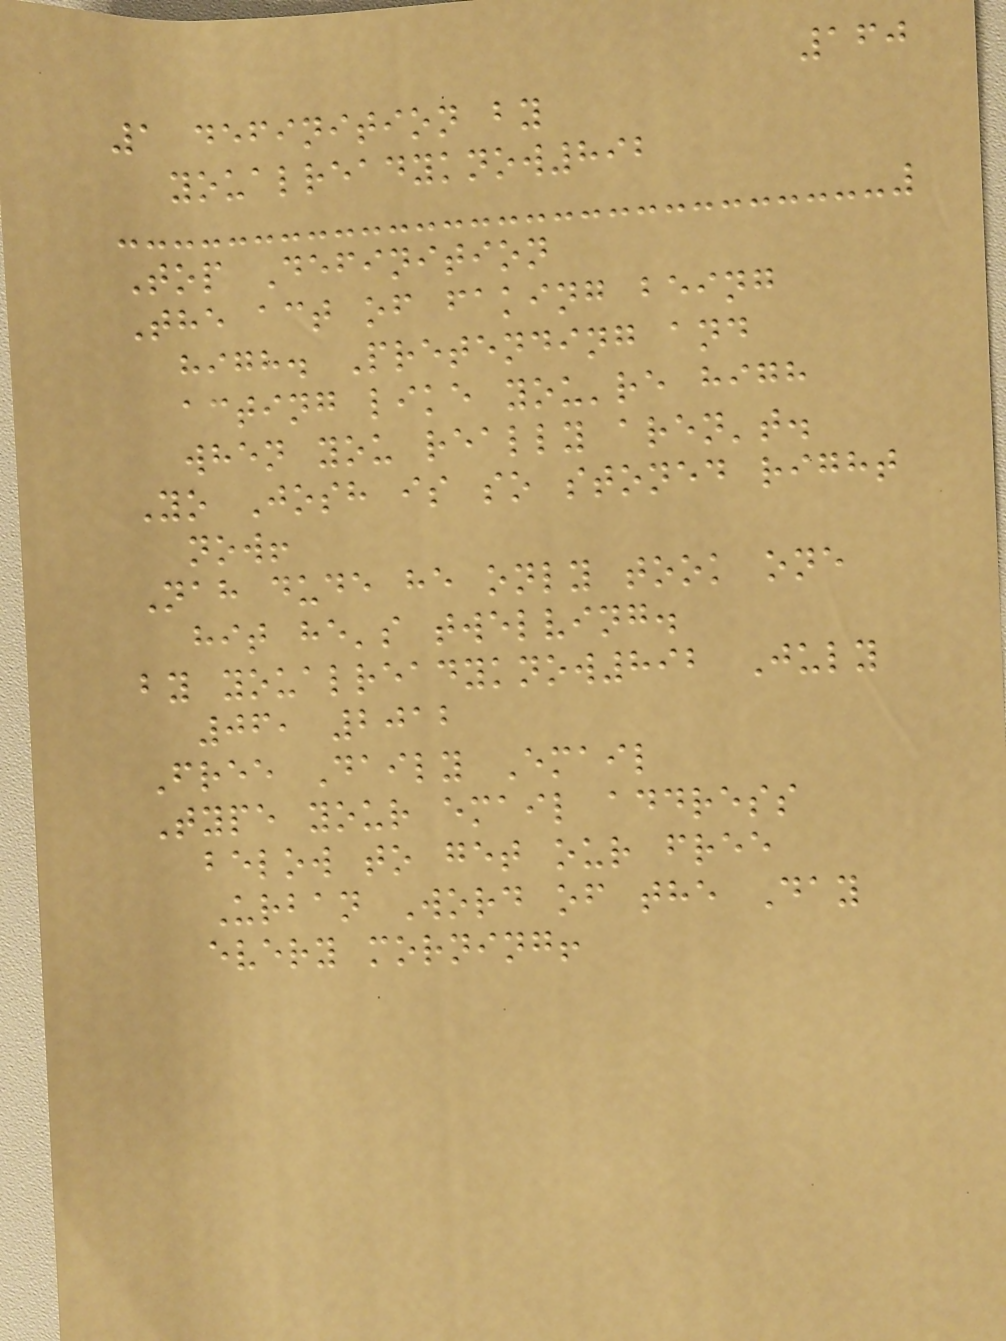160
1 definition by
youalreadyknow892
Top Definition
The act of faking being
high. Pretending and
acting like you're high
when you really aren't.
Yo Josh is so stoned right
now!
Nah dude he only took one
hit he's twelving.
by youalreadyknow892 July
06, 2012
Free Daily Email
Type your email address
below to get our free
Urban Word of the Day
every morning!
